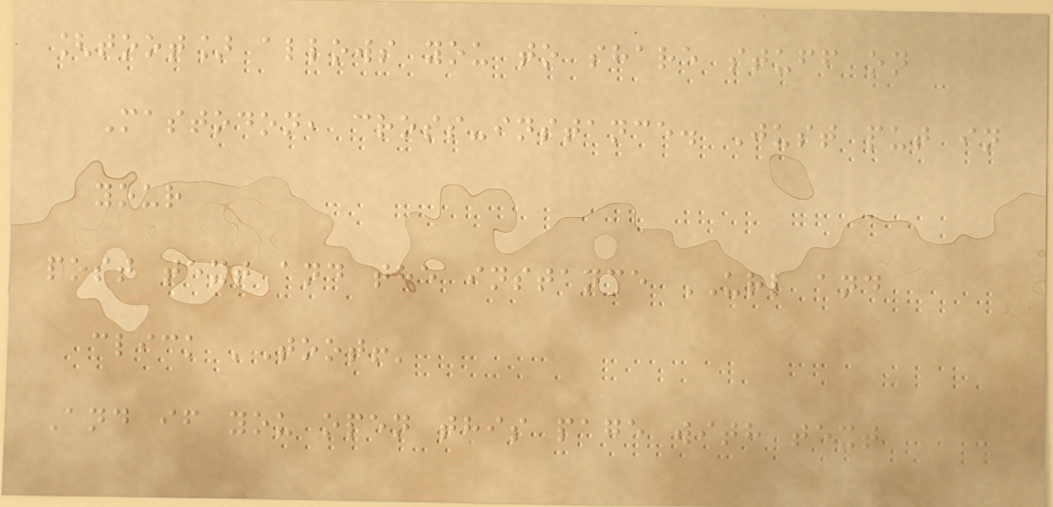[toot] allows you to share stuff on
Mastodon, cross-instance. Just put in
your
post text and the instance URL and
click 'Toot!'
And if you open this page with text
